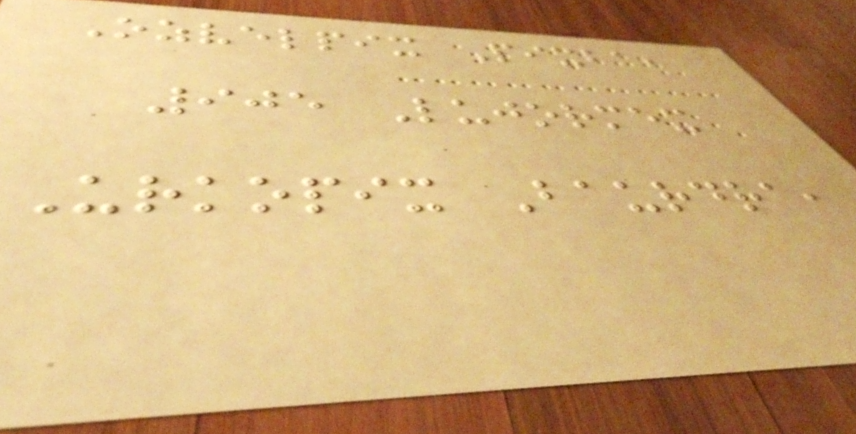Ozvelpix Pixba,
905 Lujormex
Urkopix Baurdra,
